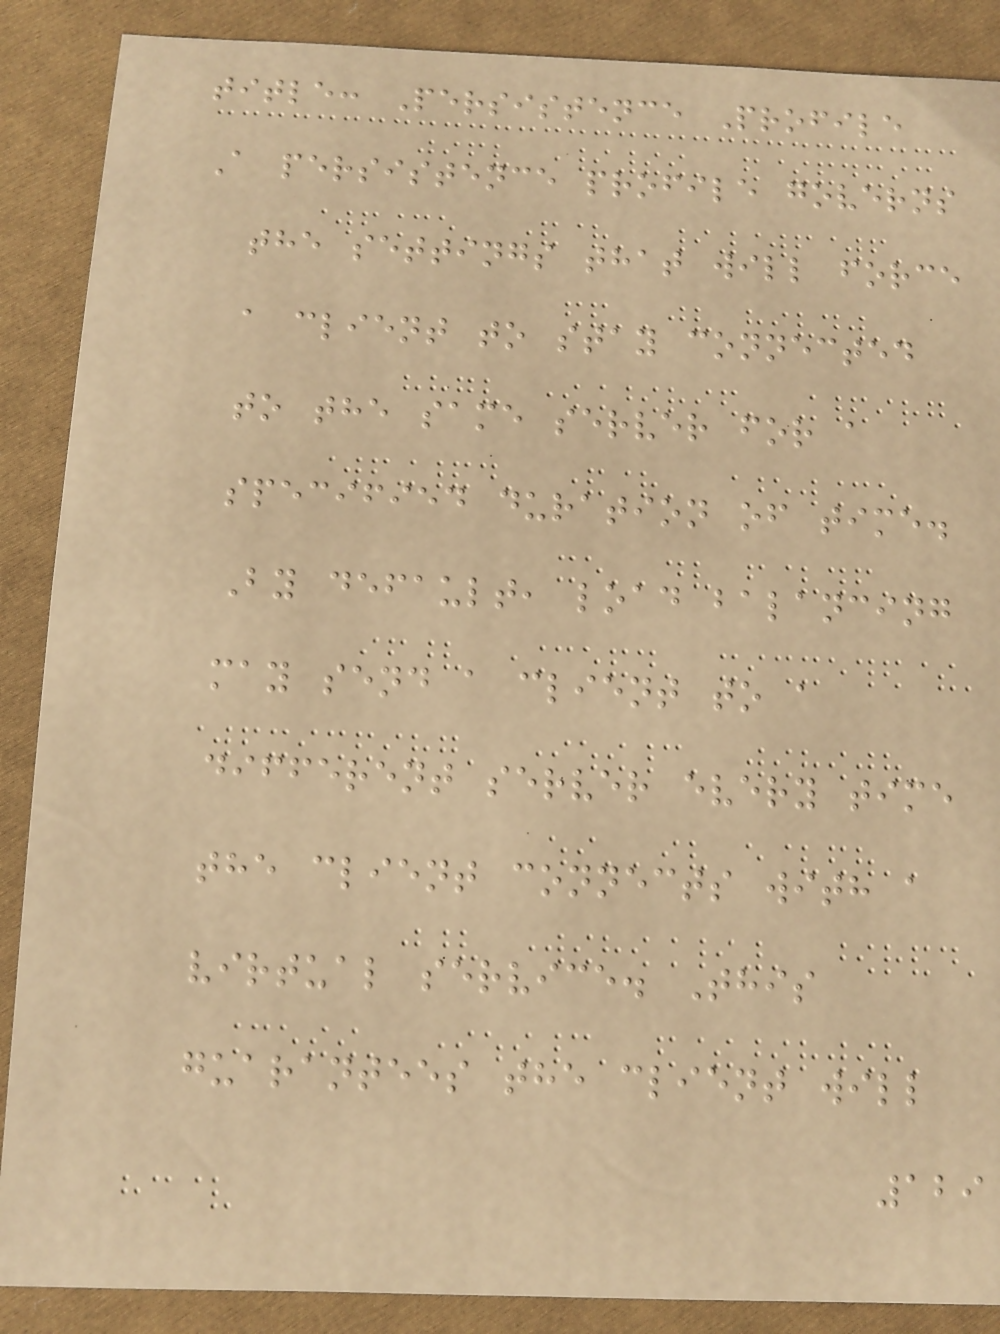title: Persistence Profile
A persistence profile governs
the settings that will force
a client to stay connected
to the same server for a
specified duration of time.
By default, load balancing
may send a client to a
different server every time
the client connects with a
virtual service. This
guarantees the client will
129
